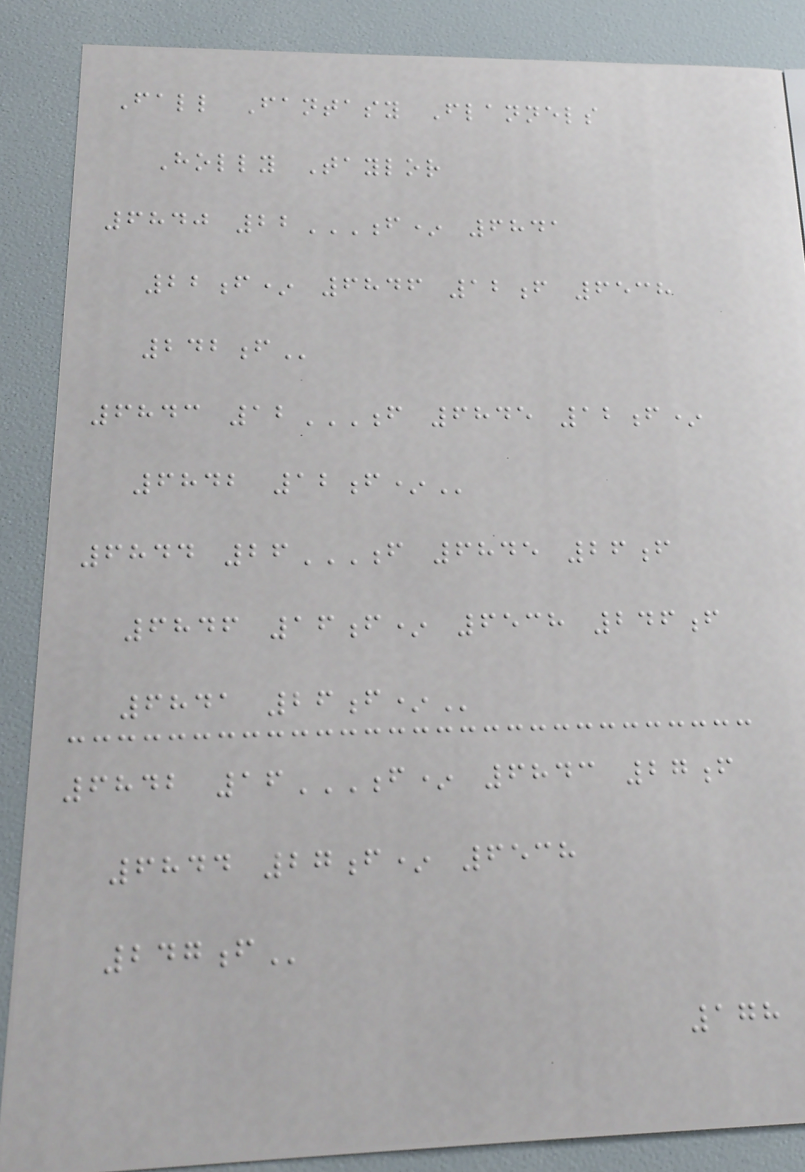Fall Fantasy Flannels
Holly Taylor
6840 22F* 6841
22F* 6846 12F 6538
242F
6843 12F 6845 12F*
6842 12F*
6844 26F 6845 26F
6846 16F* 6538 246F
6841 26F*
6842 16F* 6843 27F
6844 27F* 6538
247F
178
